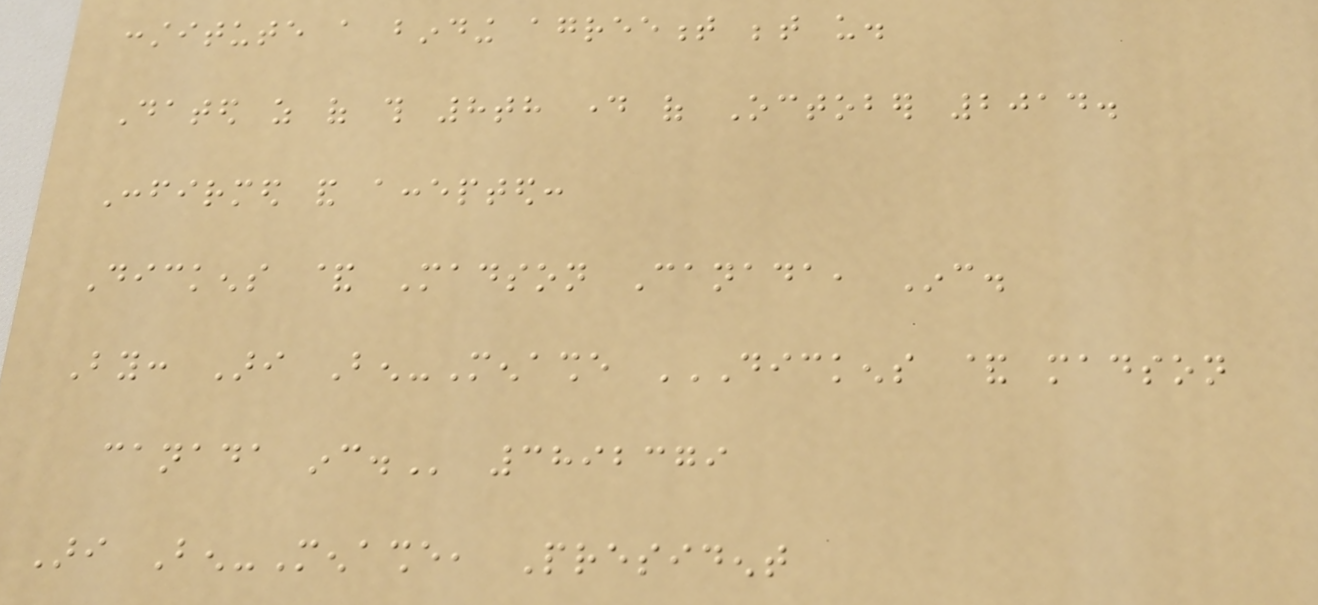constitute a binding agreement between us.
Dated as of this 8th day of October 2014.
Confirmed and accepted:
Dickens & Madson Canada, Inc.
By: Ari Ben-Menashe DICKENS & MADSON
CANADA INC. 3892379
Ari Ben-Menashe, President
